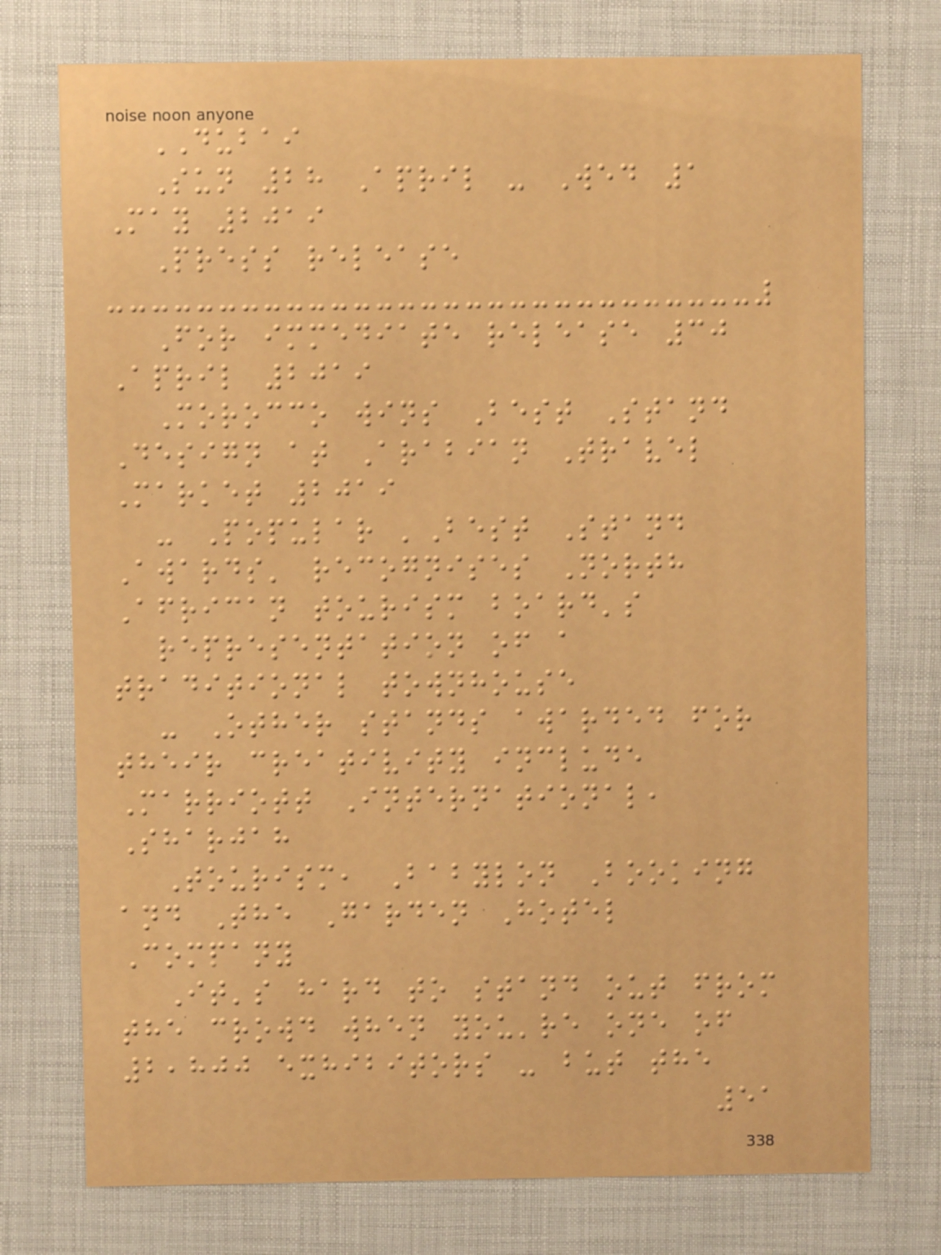DUBAI
Sun 28 April - Wed 1
May 2019
Press release
For immediate release 30
April 2019
Morocco wins Best Stand
Design at Arabian Travel
Market 2019
- Popular 'Best Stand
Awards' recognises North
African tourism board's
representation of a
traditional townhouse
- Other stands awarded for
their creativity include
Marriott International,
Sharjah
Tourism, Babylon Booking
and The Garden Hotel
Company
It's hard to stand out from
the crowd when you're one of
2,800 exhibitors - but the
51
